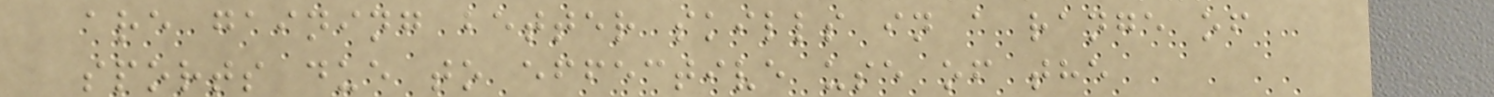are gaining better skills in a range of
sports due to effective use of the
